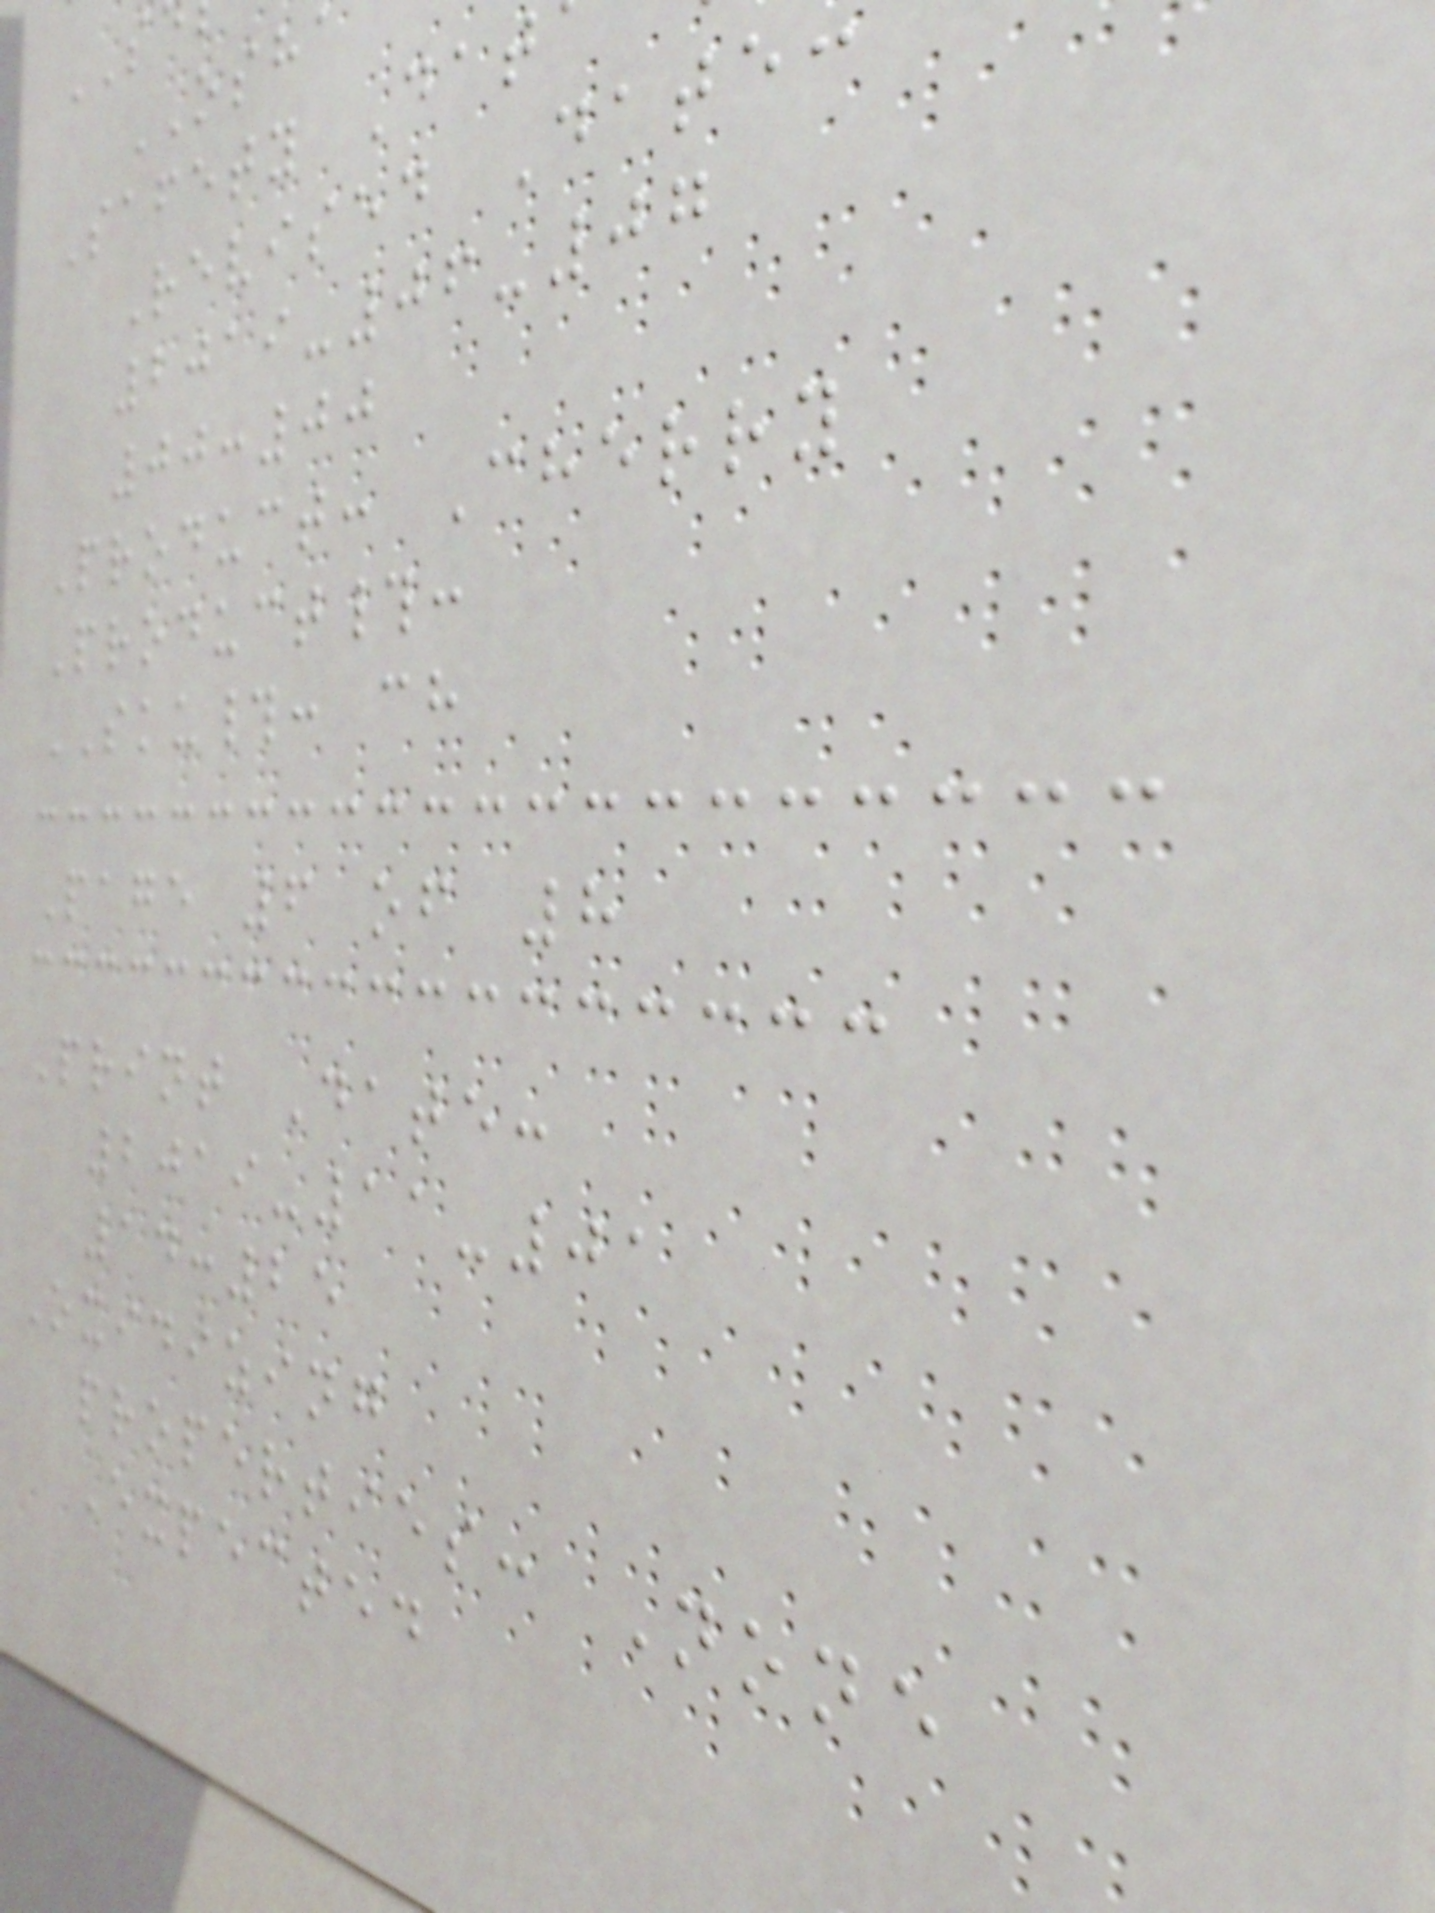OSHA
Safety Dat
Revised Date
2019-06-07
00:00
Product: Cherry
Product#:
SKU#: ch
Page 6 of 8
Print Date:
2019-11-01
14:25
Oxidizing
properties: None
Expected
